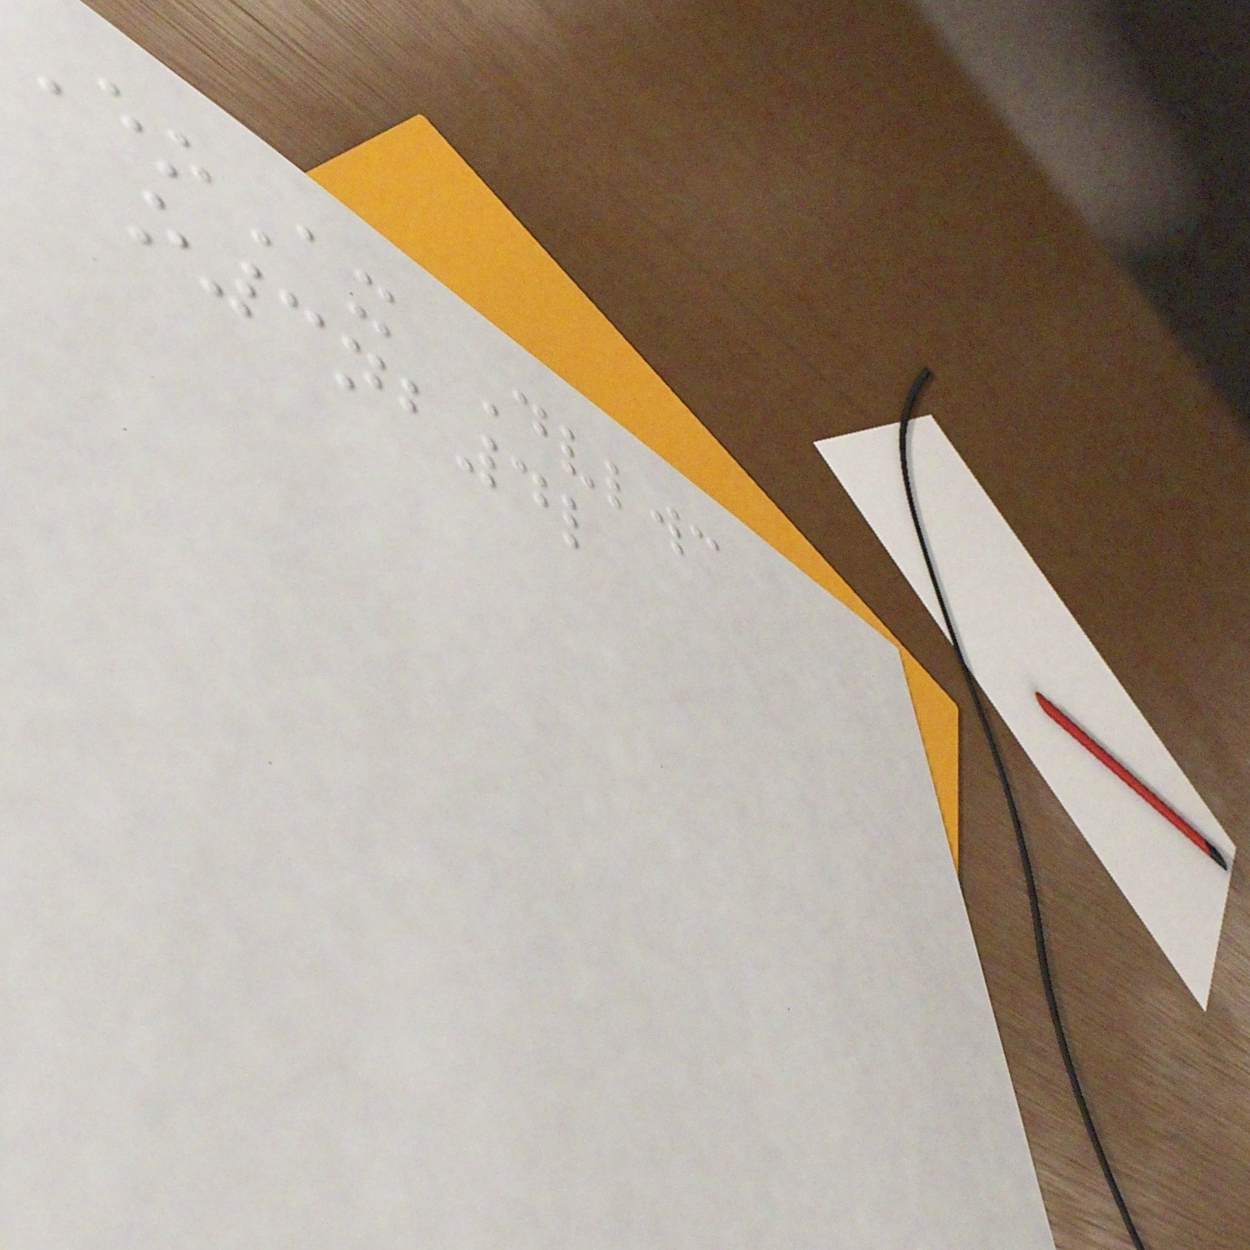EoAx Dvlwc
o3nb4l
